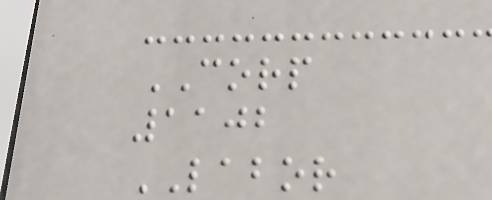CORP
1102
LABOR
